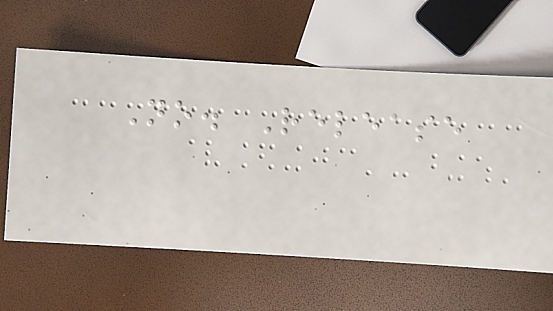No. Release
